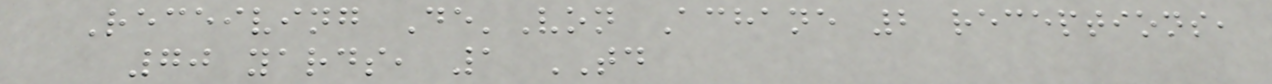Receiving De'Von Achane 2 receptions,
70 yards, 1 TD
